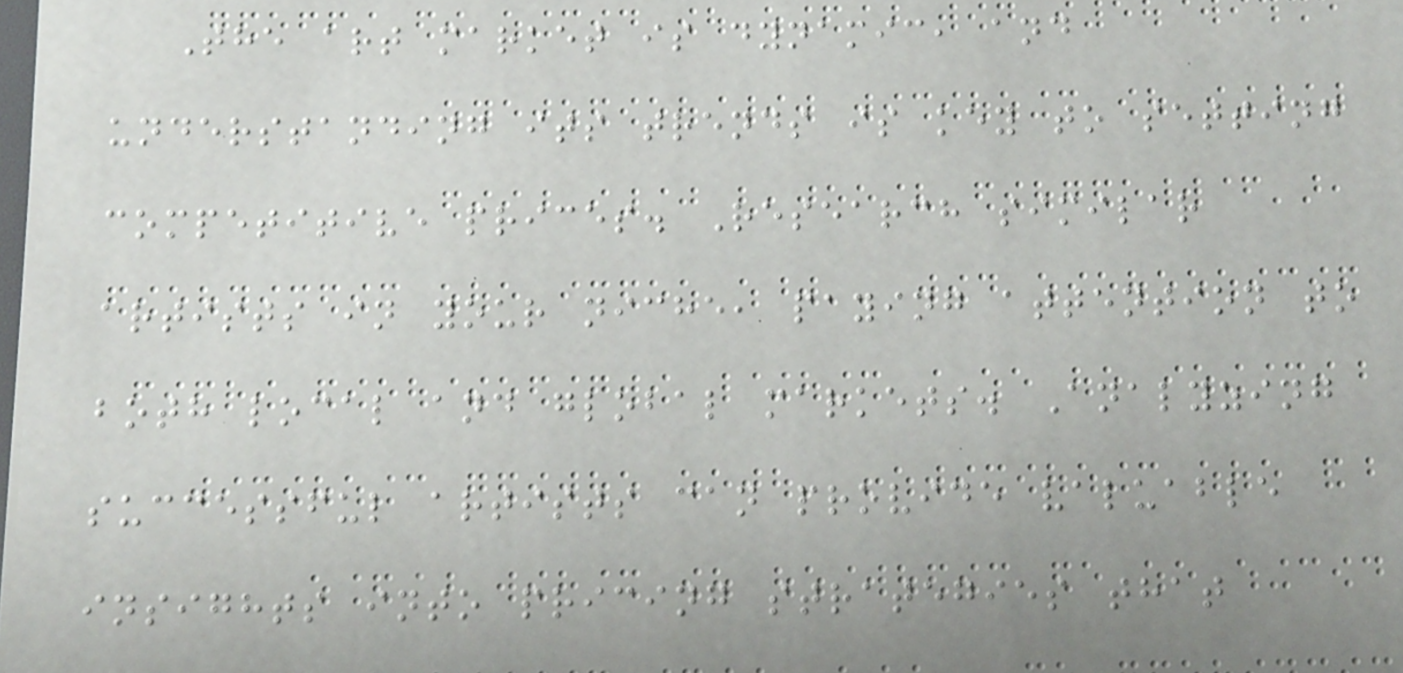The art market is dynamic, and
understanding its trends is key to setting
competitive prices. Research similar
artists in your niche, paying attention to
both local and global markets. Analyzing
successful artists can provide valuable
insights into pricing strategies that
